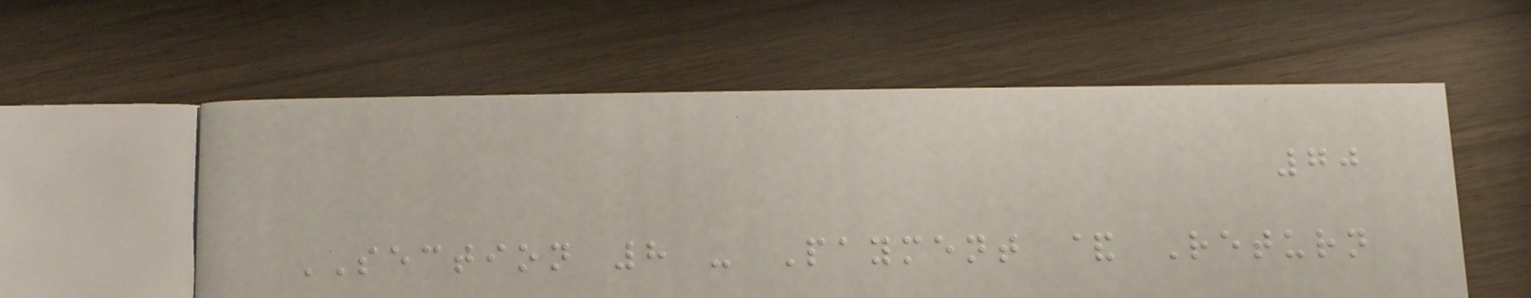70
SECTION 8 - Payment & Return
